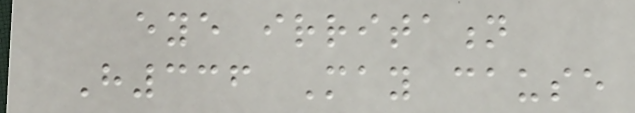eye irritation
H336 May cause
